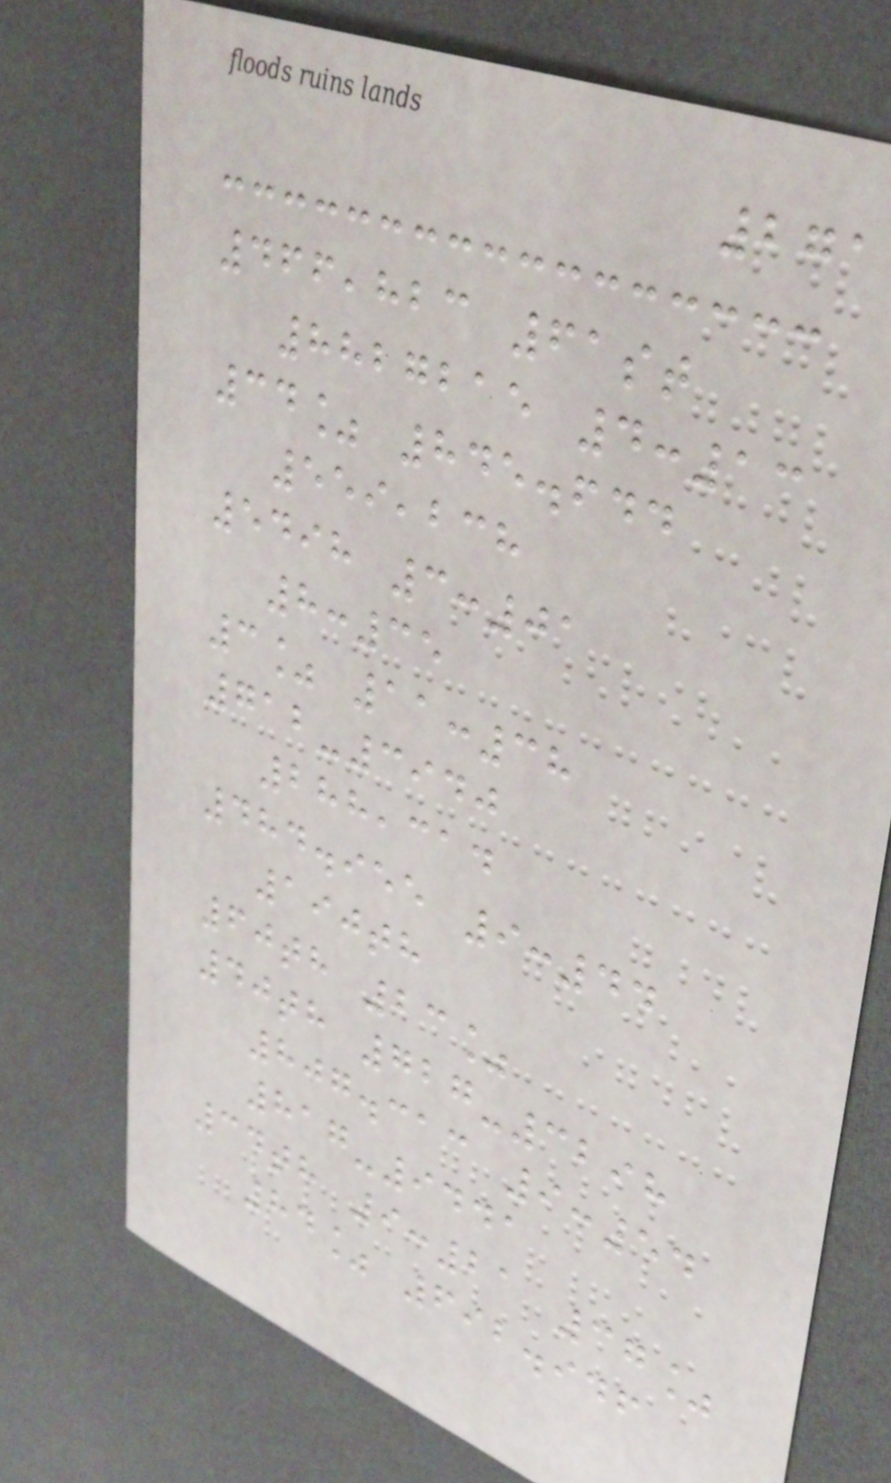271
466,823 61st
8827215 4:13
34% 845.644
559,238
5498 3:01
8:35
3% 11:38
712-3940
288,314
484.955 9:44
190th
60th 23%
40th 727-3298
807.313 9:54
817-9441
34th 9:21 37%
84% 692.946
